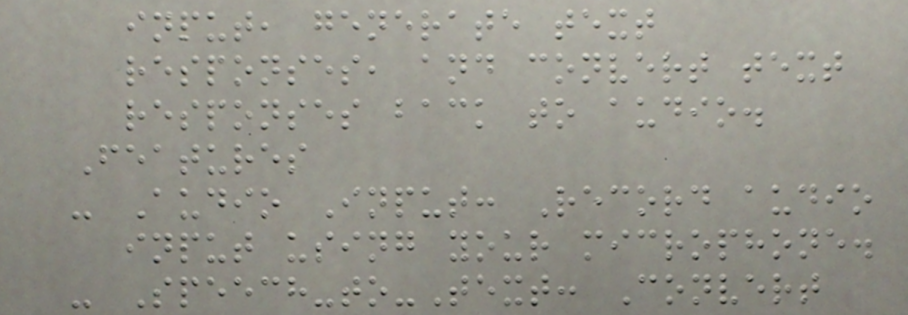input, generate text
responses, and convert text
responses back to audio.
Features
- Audio Input: Record audio
input using your microphone.
- Speech-to-Text: Convert
